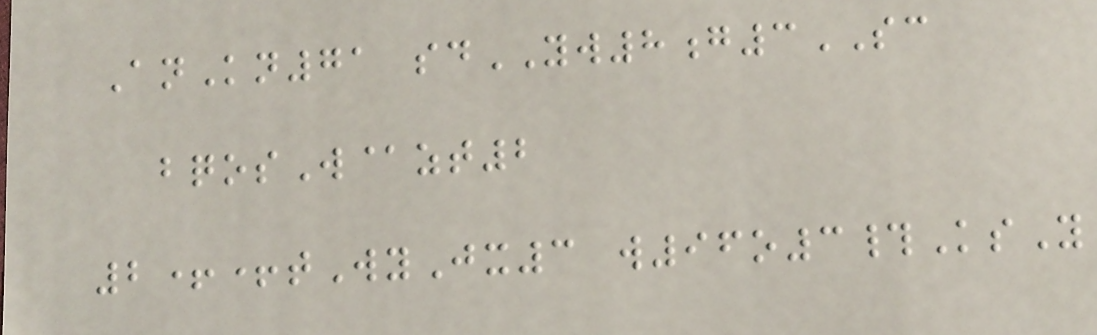AnKn71 sdYW8g3SC
bqosW@zt2
2++tWyJx3 w96o3#KsY
